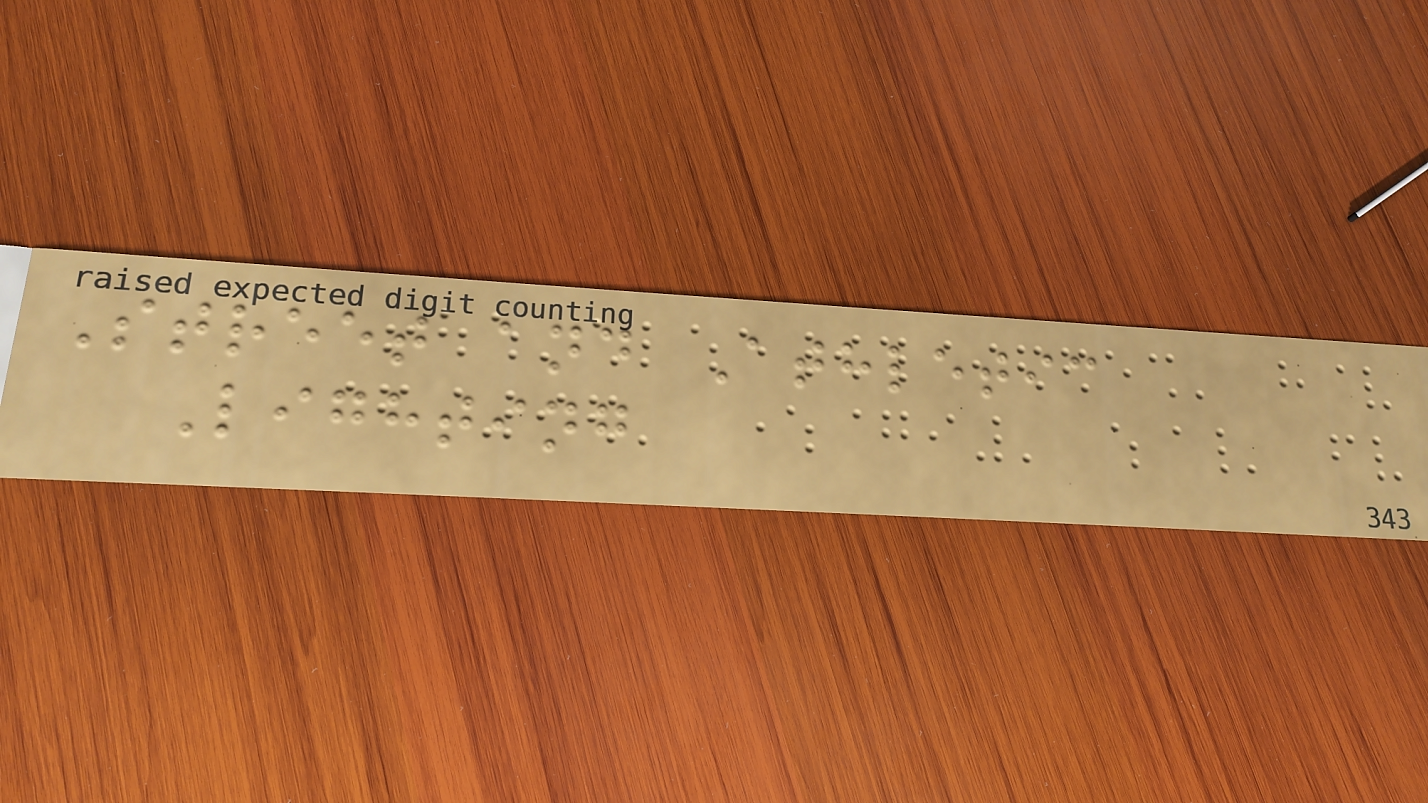Street and Athletic
Lighting
